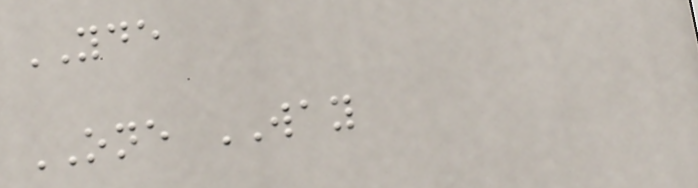YDE
ONE WAY
